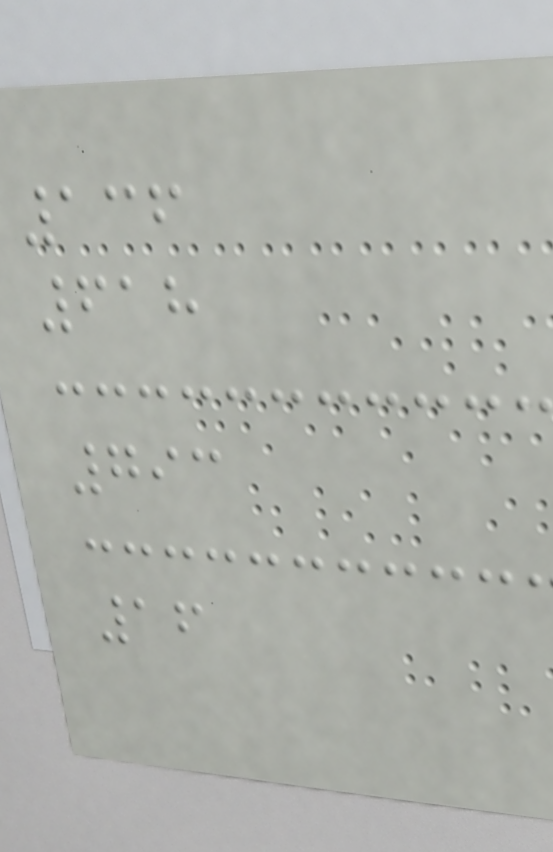136
618
793
16
